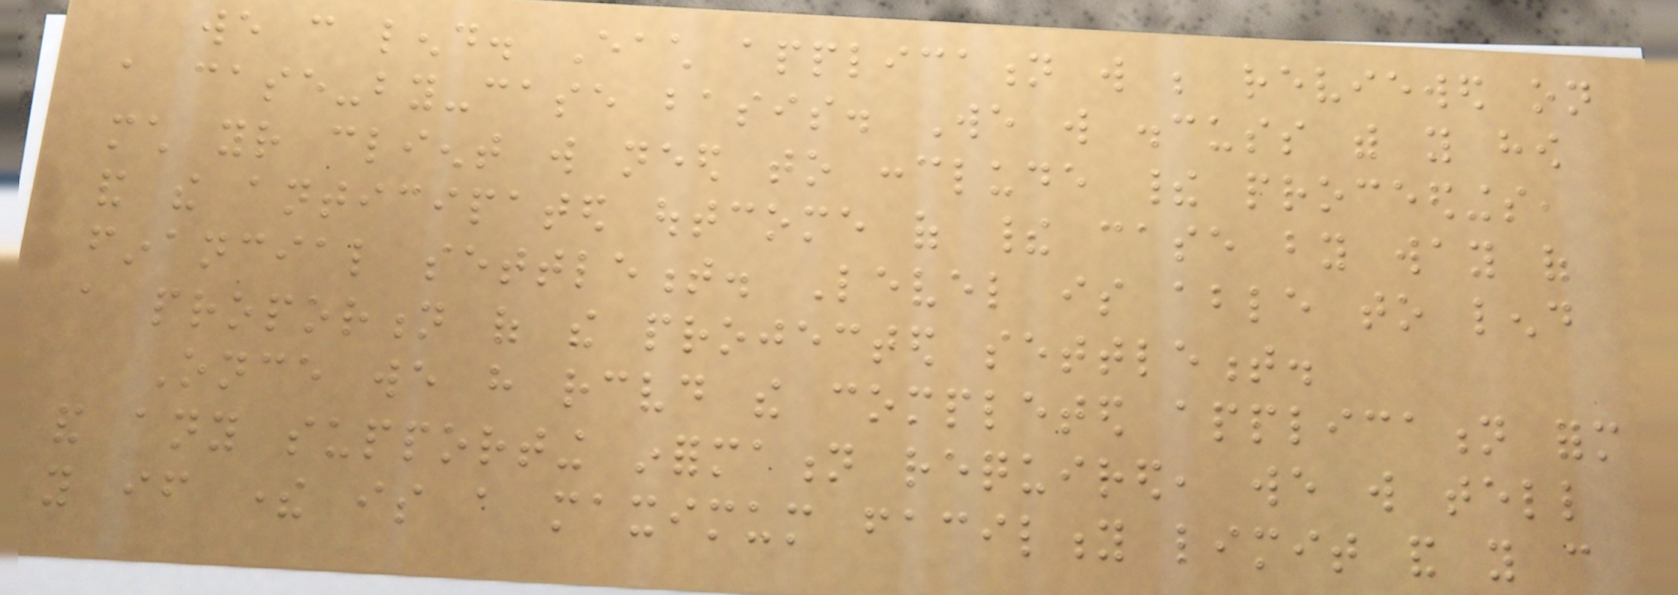we can lend. Each application will be reviewed on
a case-by-case basis. We will discuss with you how
much your client will need to conclude their proceedings,
and the anticipated outcome of their case by way of
financial settlement. Level is able to lend
a proportion of the projected settlement.
Once we have received the completed application form
and any supporting information required, we will tell
you if there is a maximum facility limit and you can
